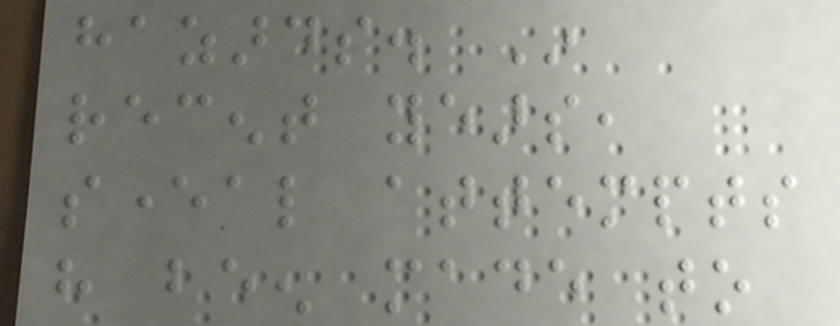hazards. In
recent years,
several attempts
have been made to
